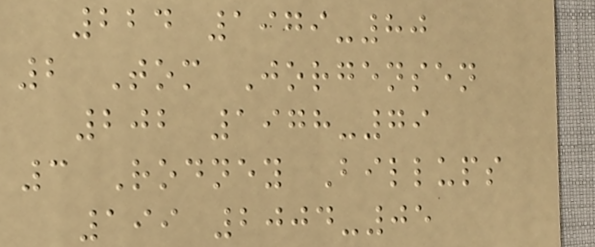224 1979-80
2 Tom Jorgensen
202 1978-79
3 Rodney Billups
199 2004-05
